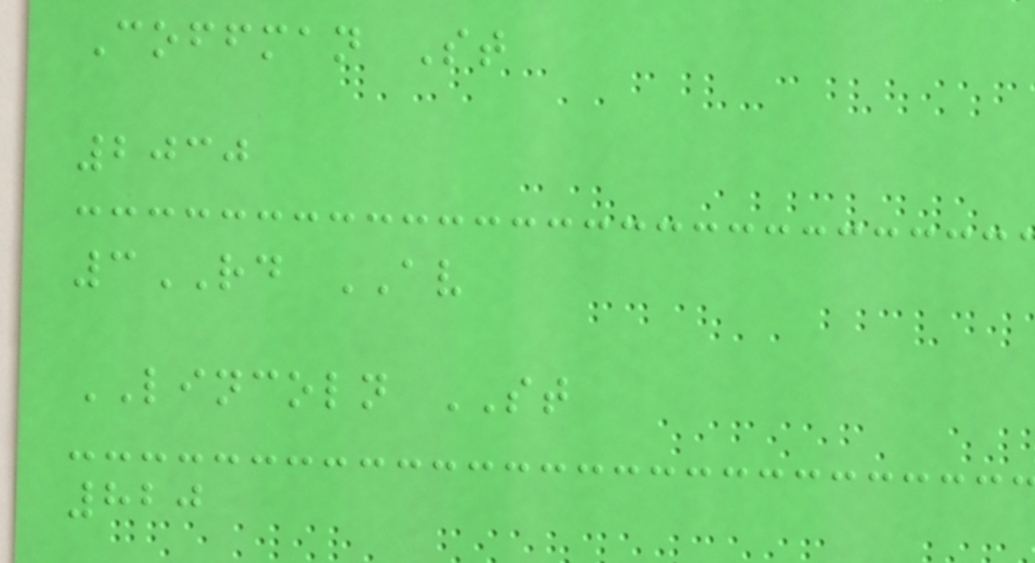Coffman St
2030
3RD AV
LINCOLN ST
820
